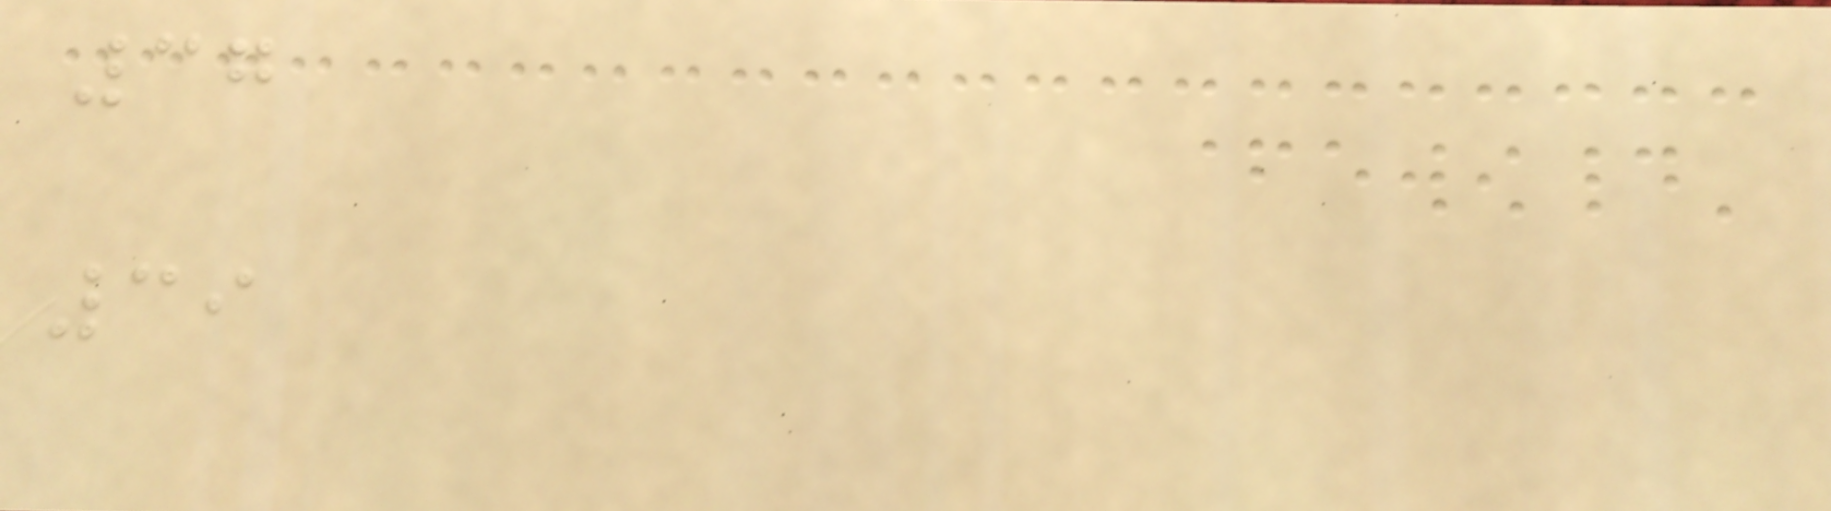37
39
